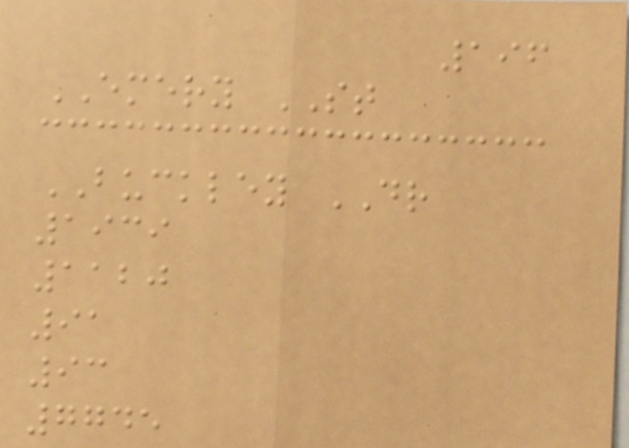196
EMERY ST
BUCKLEY DR
1939
1120
91
93
7745
